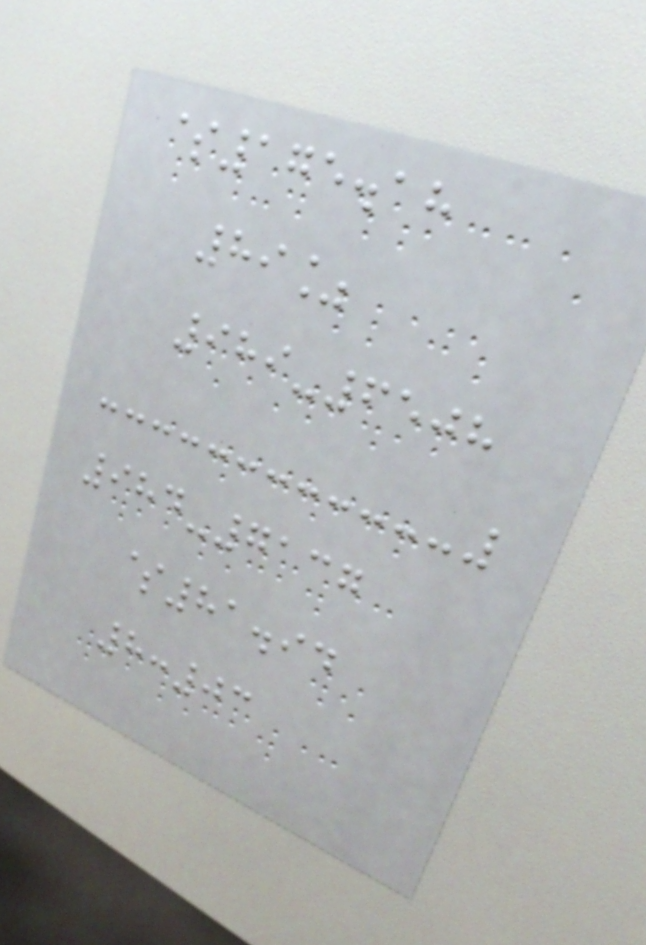$175.18
89%
989-6508
984-7137
$81.94
8:03
